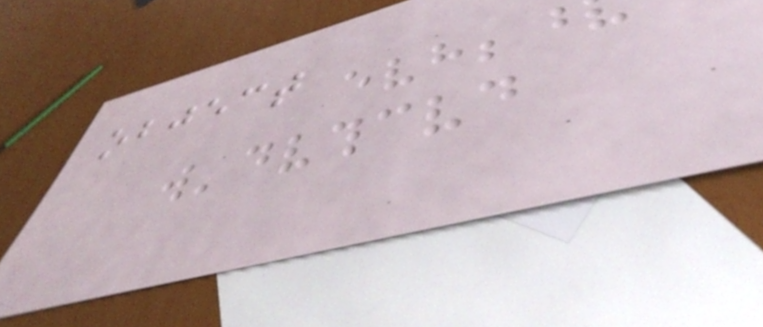object
